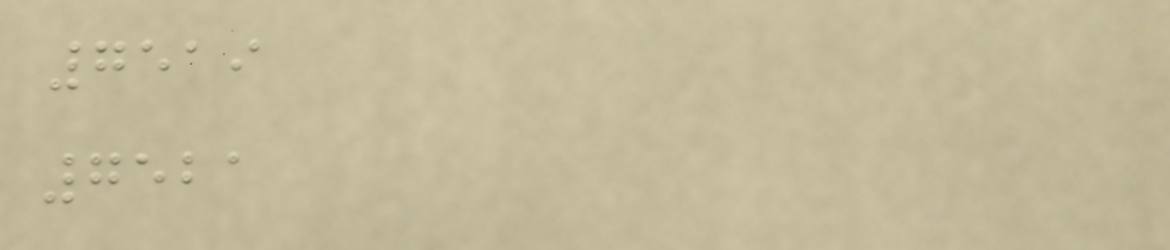7519
7521
